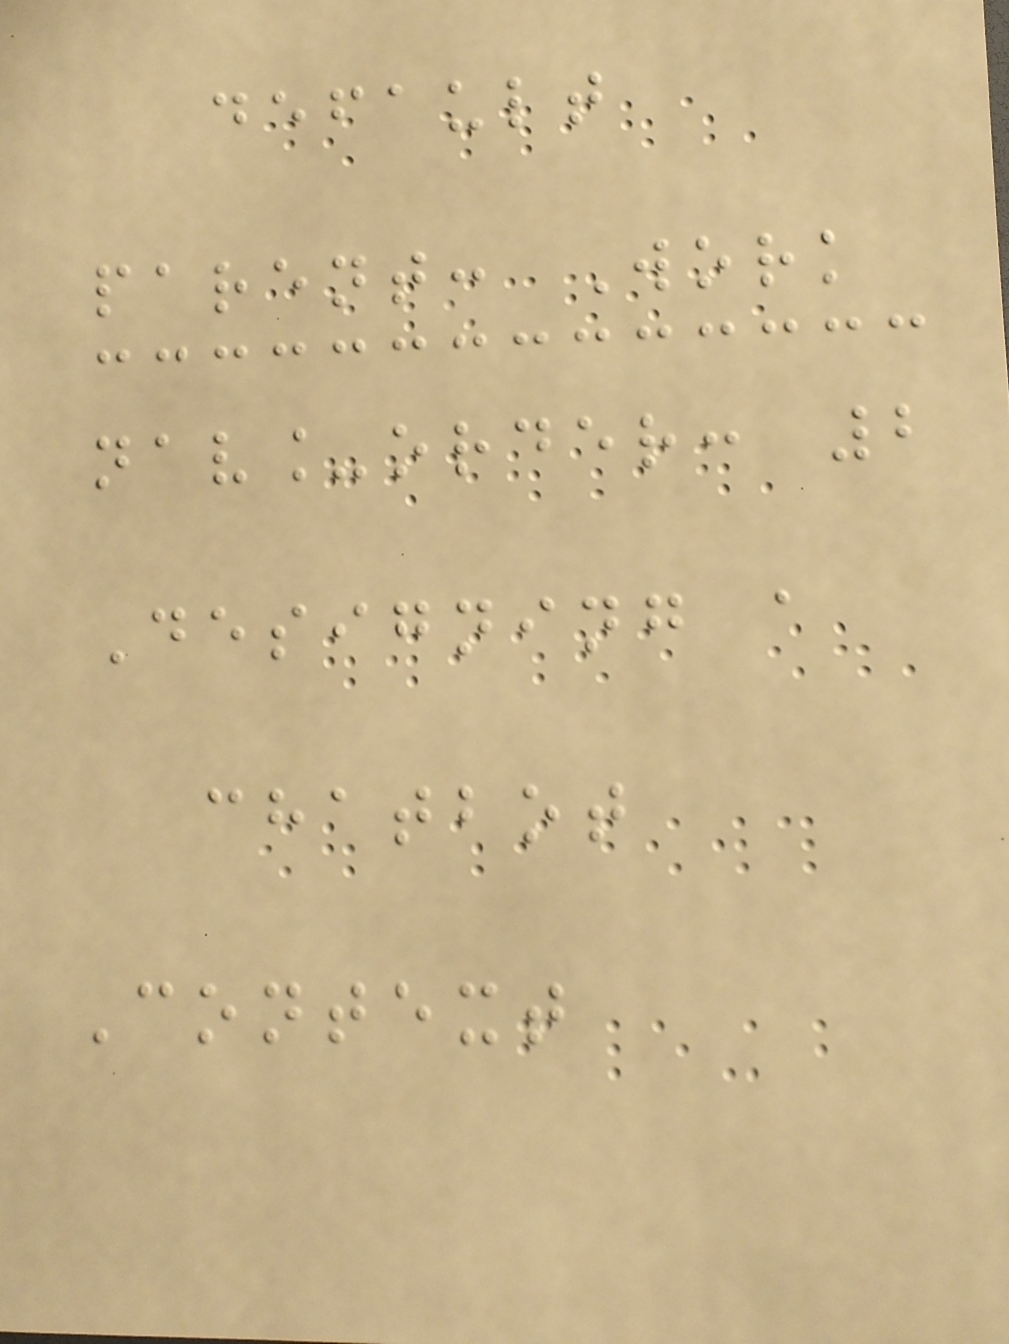default
parent: Work
nav_order: 2
Designing a
chatbot
Context
